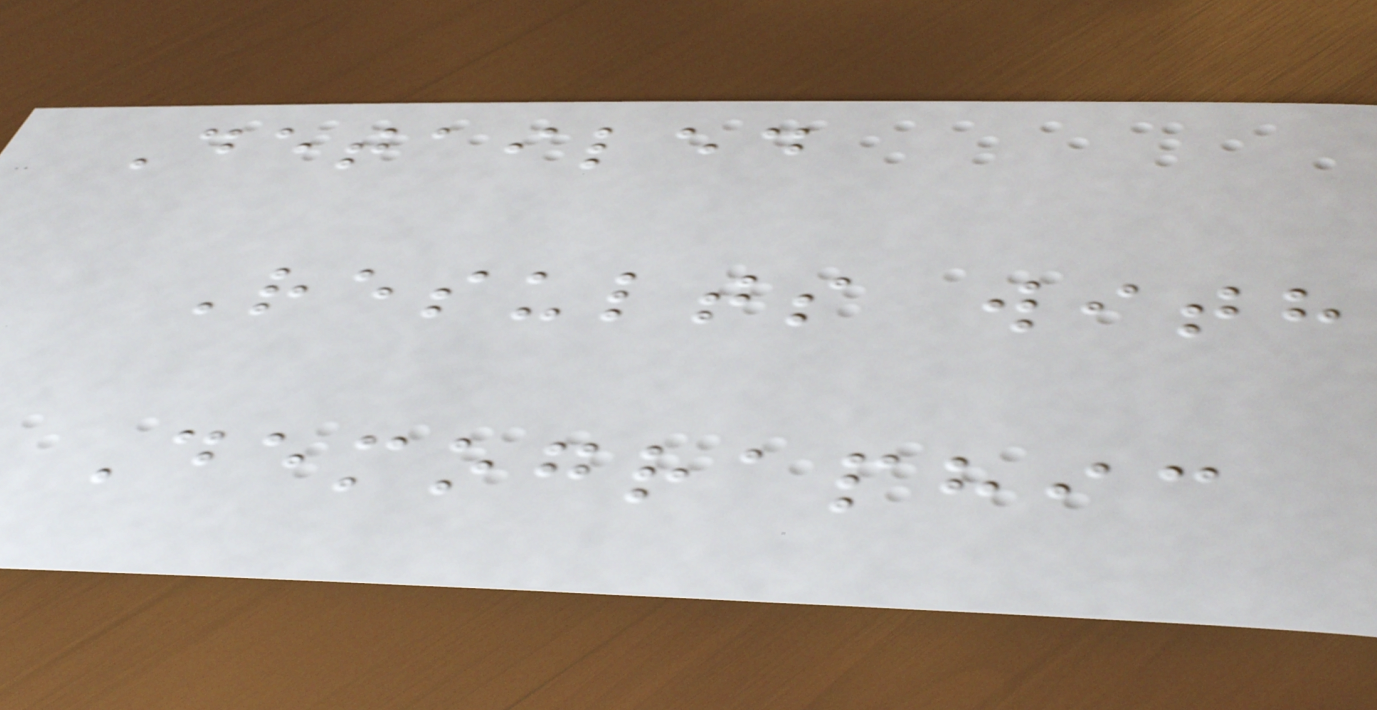Detailed
Results with
Demographic
